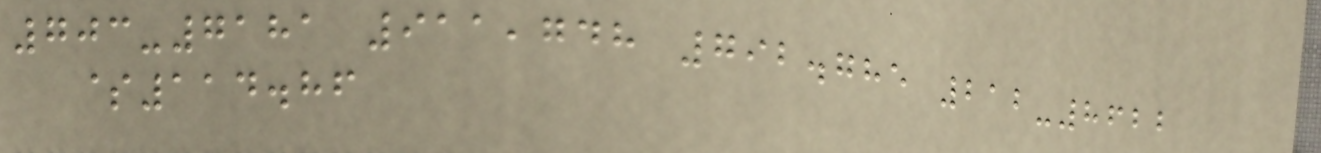703-7181 911,748 792.785 212-8622
$114.86
